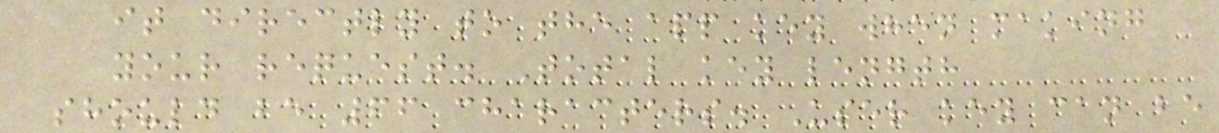it directly to the app key when making
your request. Total key length
should be 66 characters. User key can be
